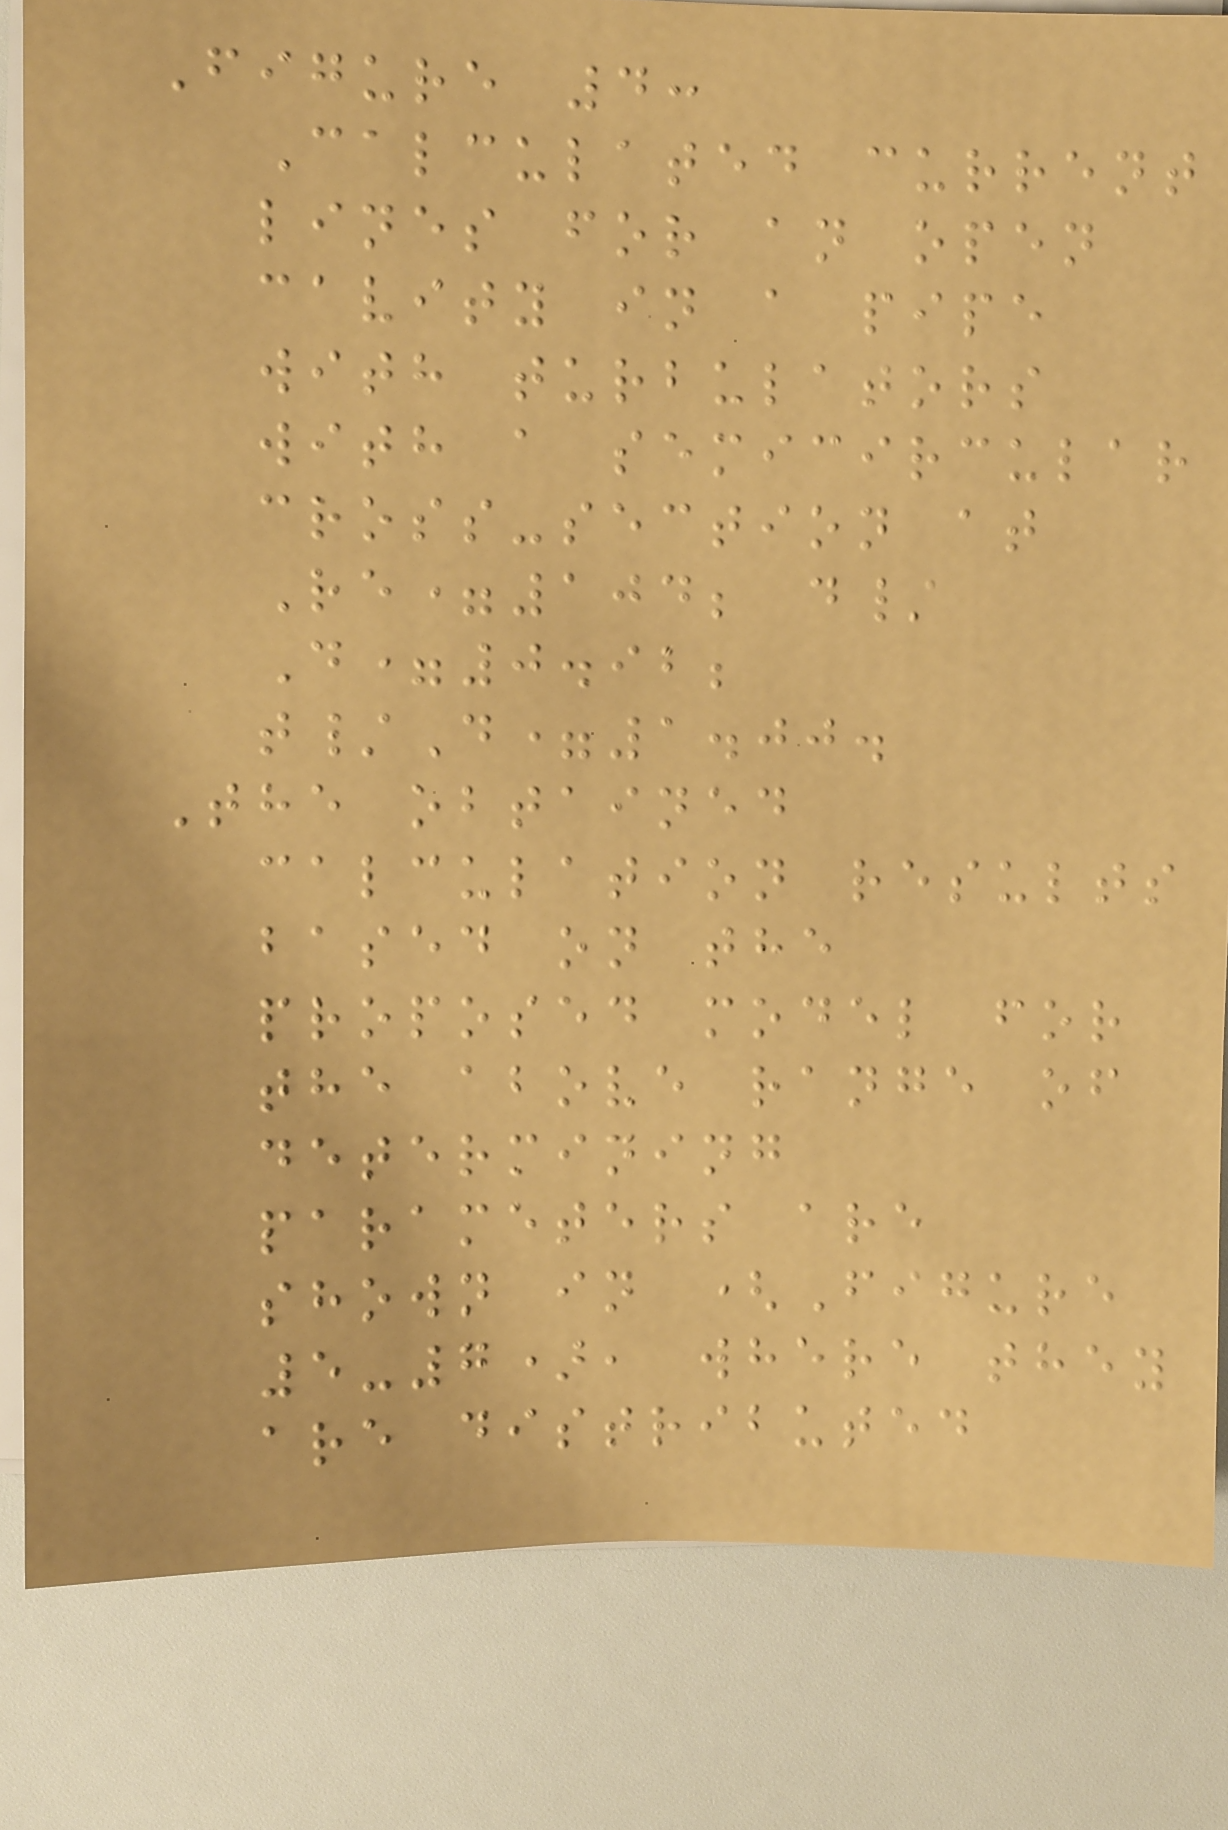Figure 4:
Calculated current
lines for an open
cavity in a pipe
with turbulators
with a semicircular
cross-section at
Re=104; d/
D=0.92;
t/D=1.00.
The obtained
calculation results
based on the
proposed model for
the above range of
determining
parameters are
shown in (Figure
5-7), where they
are distributed
